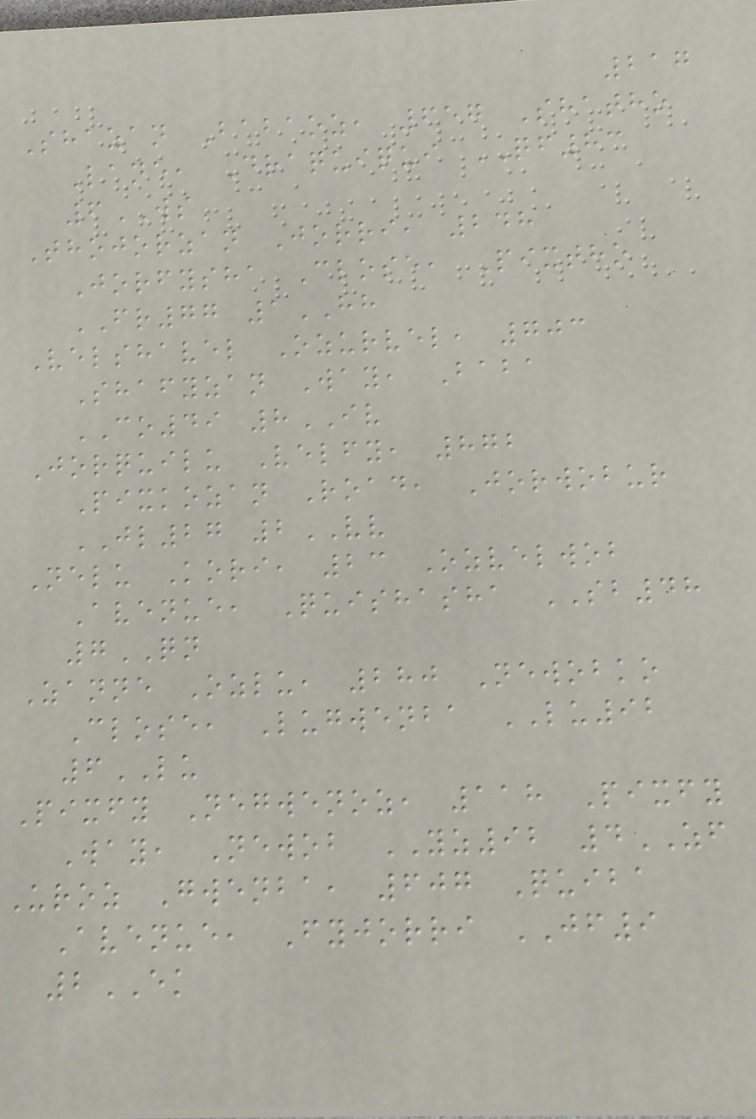217
Shazan Babaoz, 657 Shatho
Lane, Draquiqui QF83
6WS
Thojorzan Jorri, 248
Jorfysha Close, Pixtho
FR77 1HH
Velshavel Ozurvel, 703
Shafyzan Way, Baba
CO49 8IV
Jorquilu Velfy, 872
Pixkozan Road, Jorwobur
JL27 2VV
Nelu Kori, 23 Ozvelwob
Avenue, Quishasha SB48
7QN
Zanne Ozlu, 280 Newobko
Close, Lugwenba LU92
6LU
Pixfy Negwenoz, 118 Pixfy
Way, Newob YZ92 4ZF
Uroz Gwenba, 607 Quiba
Avenue, Fyjorri JF9
2EK
